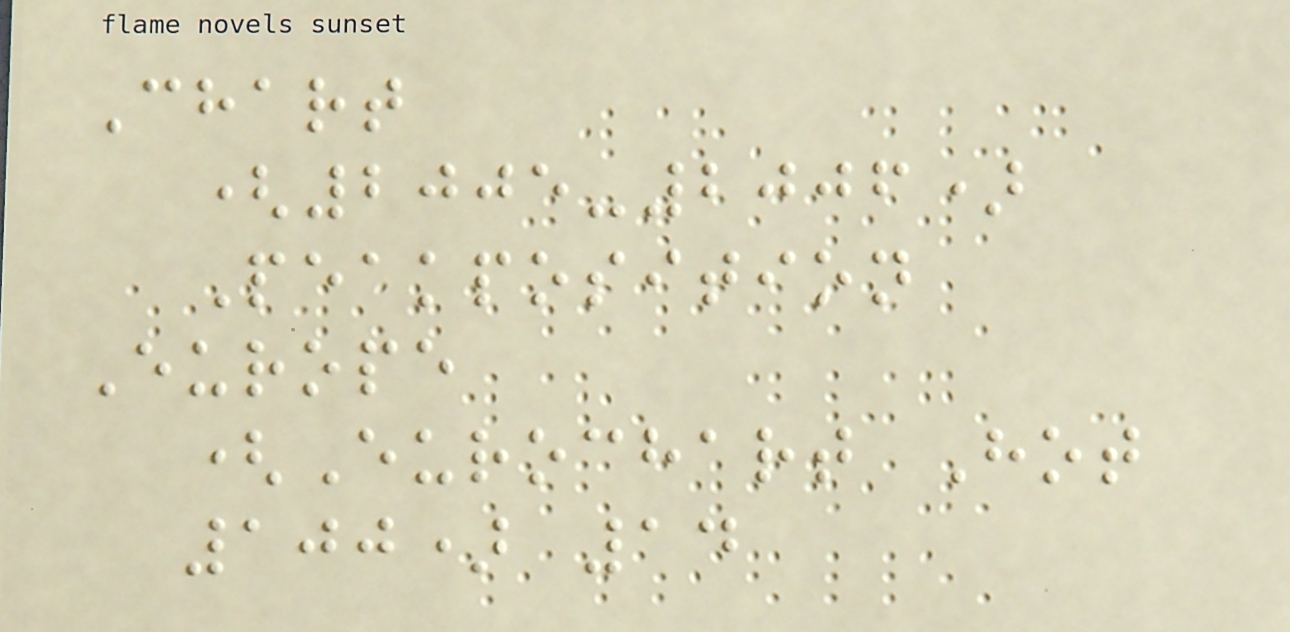Chart
(2005-2006)
Peakposition
Europe
(Eurochart Hot
100) 14
